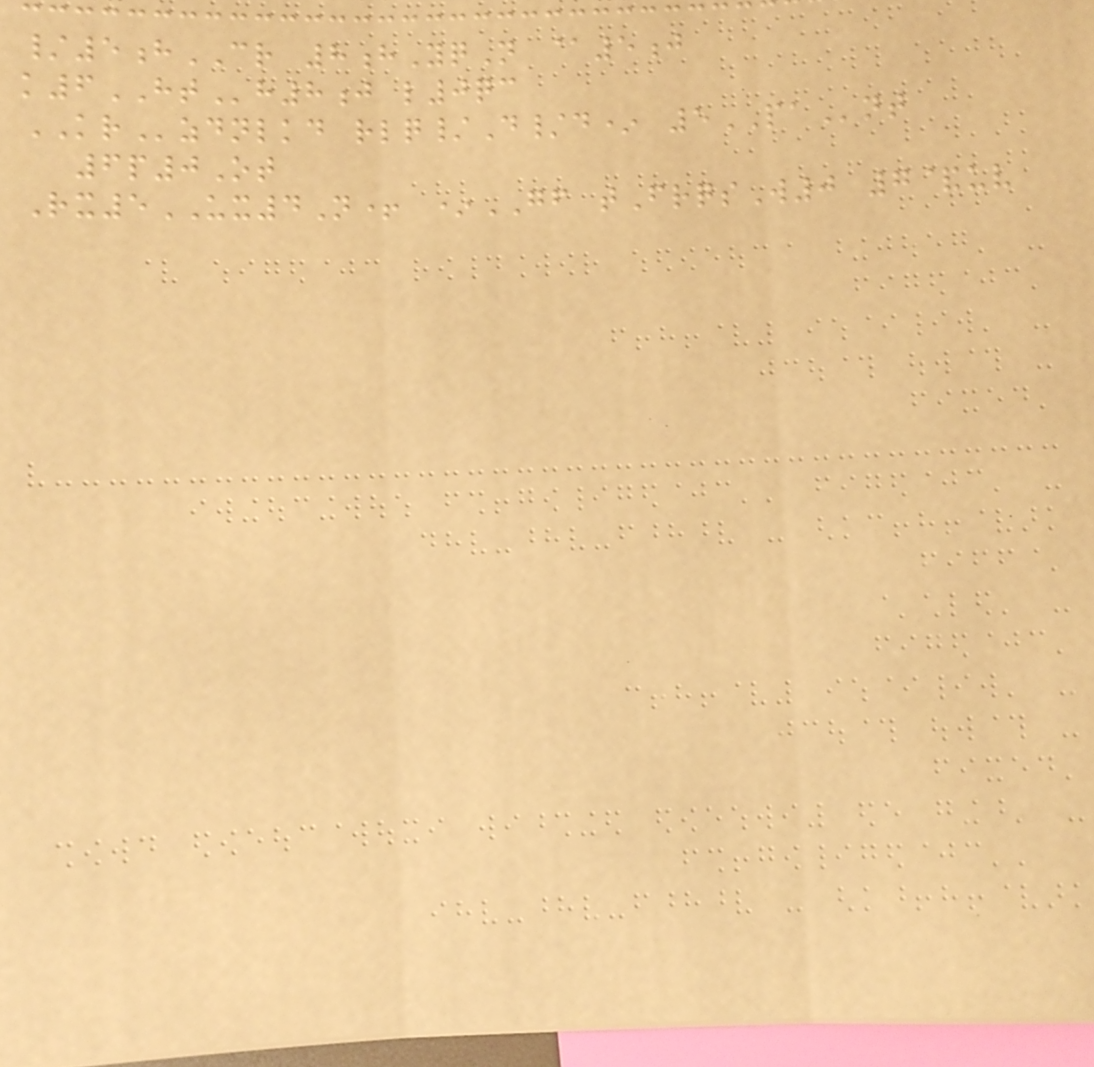/5hCR 8hYqN @5j
k6HTh8j l0qc
KRzdnlkd rlq/D/d* 5PAnt
6p0Ot
Rx5UX4N+ *GF tFrqsW0 7&uv
